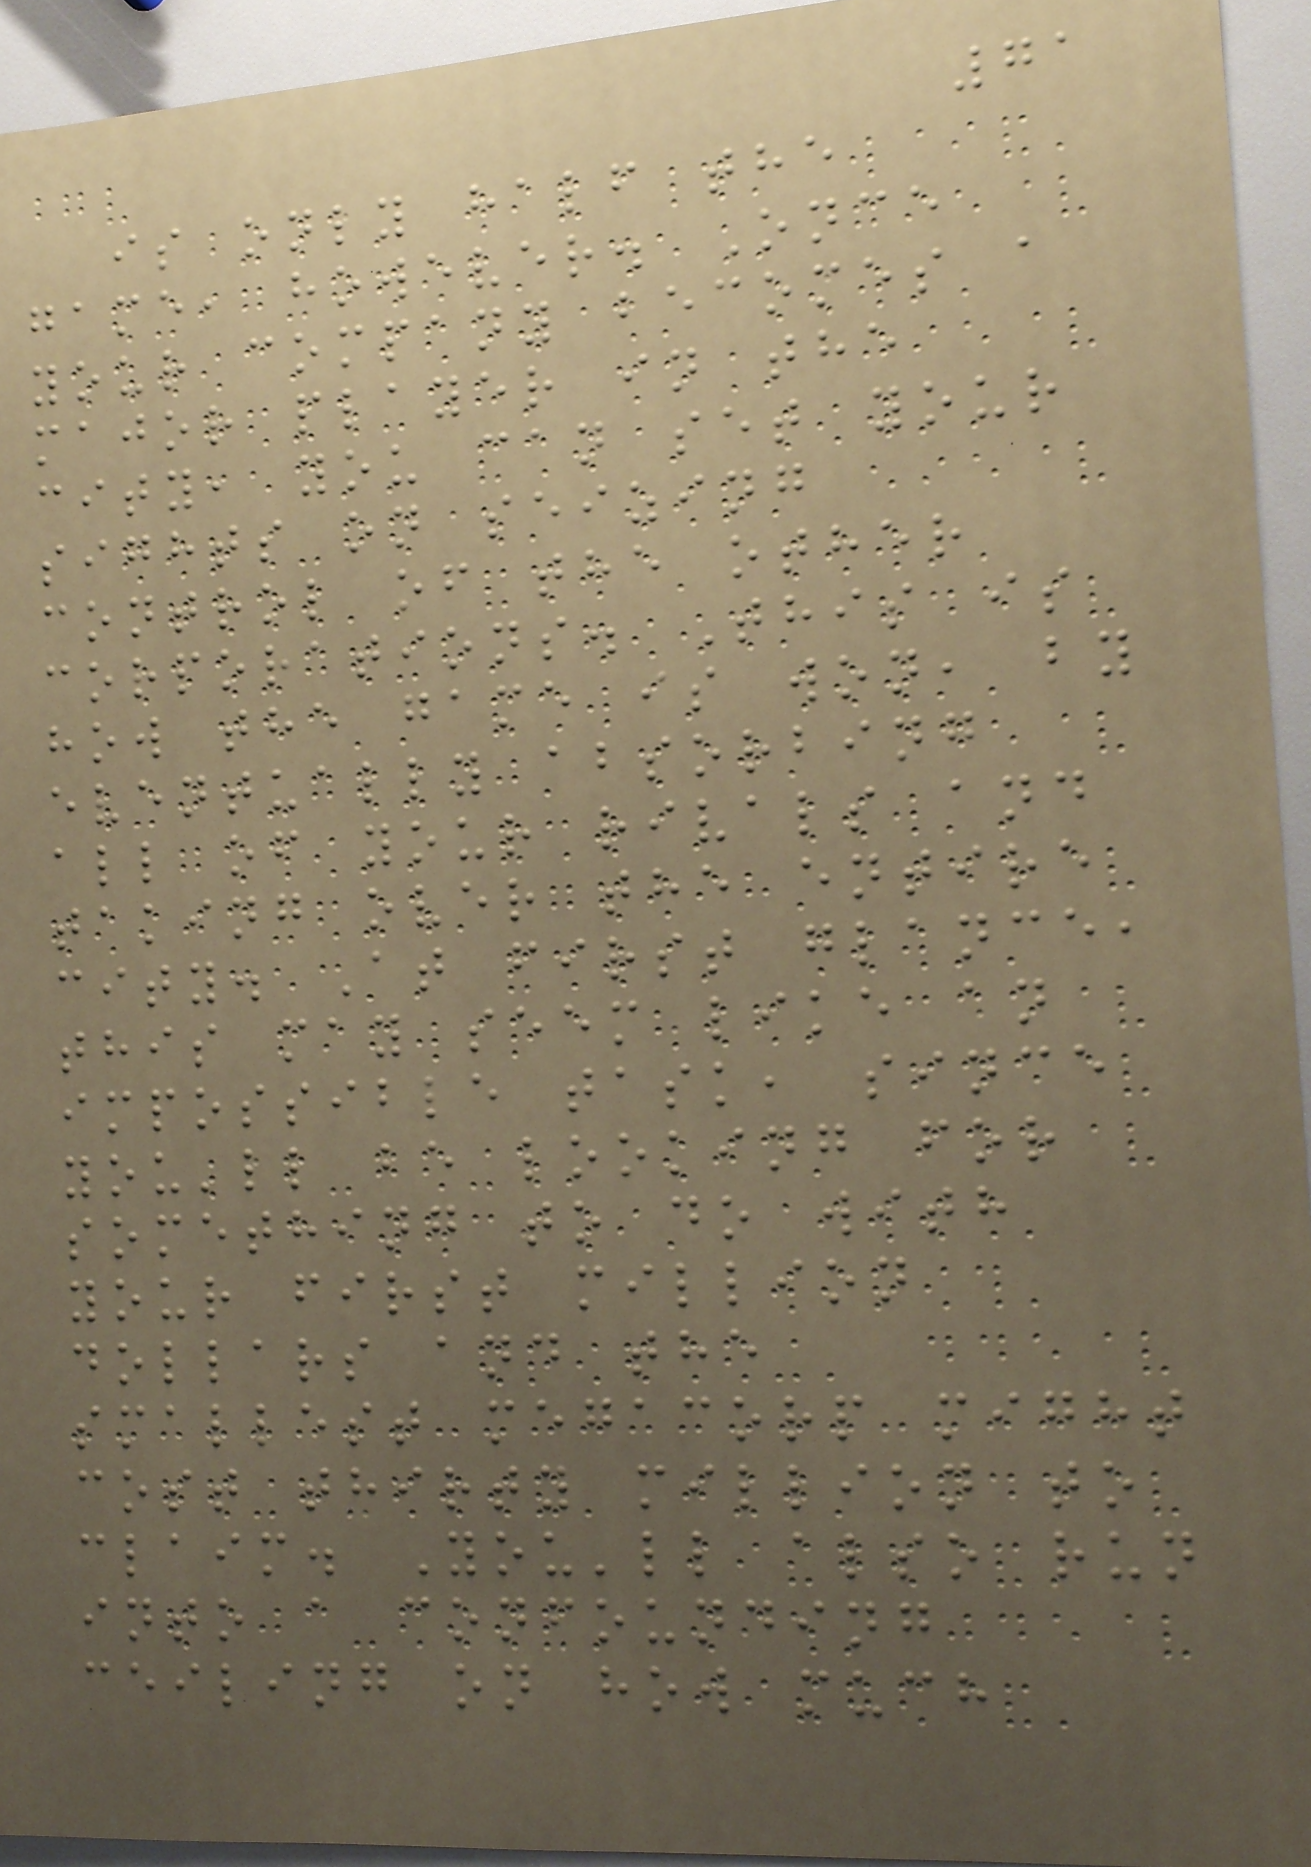71
is only half the
game, however. Once
your company becomes a
major player in the
city, you can set your
sights on seizing
control of the other
corporations. This is
how the game is won, by
eventually absorbing
all of your rivals and
taking over the entire
city. At first glance,
this may seem like an
impossible task, since
you'll be looking for
something to do with
your first million
dollars and the
smallest megacorp might
cost thirty million to
claim. You'll also run
into a confounding
ceiling on how much
